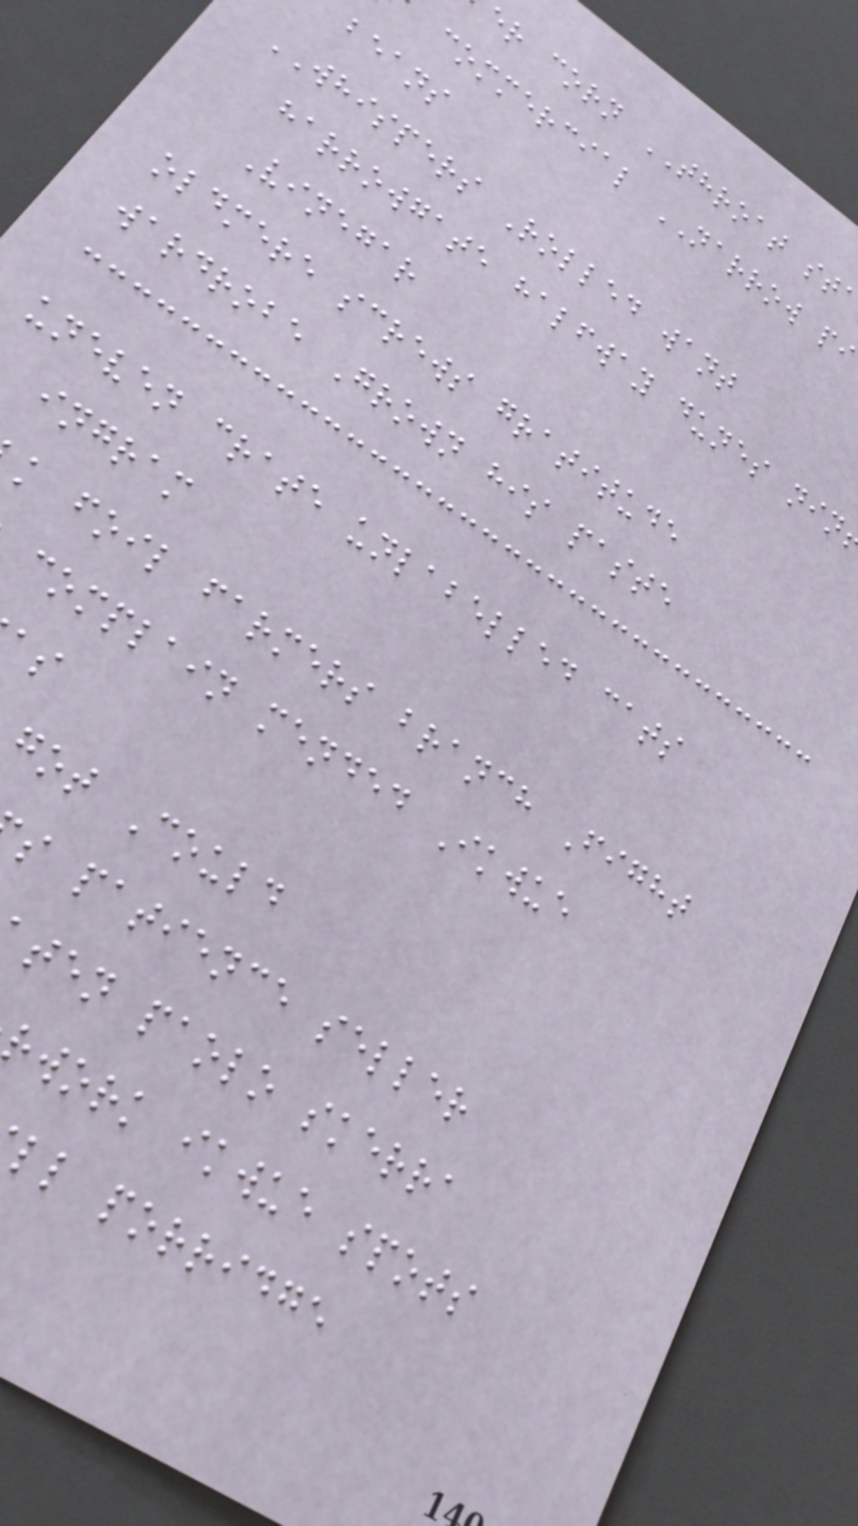er corn THROAT st
commercial NARROW pi
beans
WHISPERS Rolled want
harrowgate halfway dunes nin
Vinegar
oldmere screws gratitude
wardrobe Grown his paste
uneven crate unlabelled cats
ingram
k foil farmers branch Fight
complain mended Ikwue
got Could
s patience seller
ten paolo skerra
rwork ikwue spots
ll porridge
